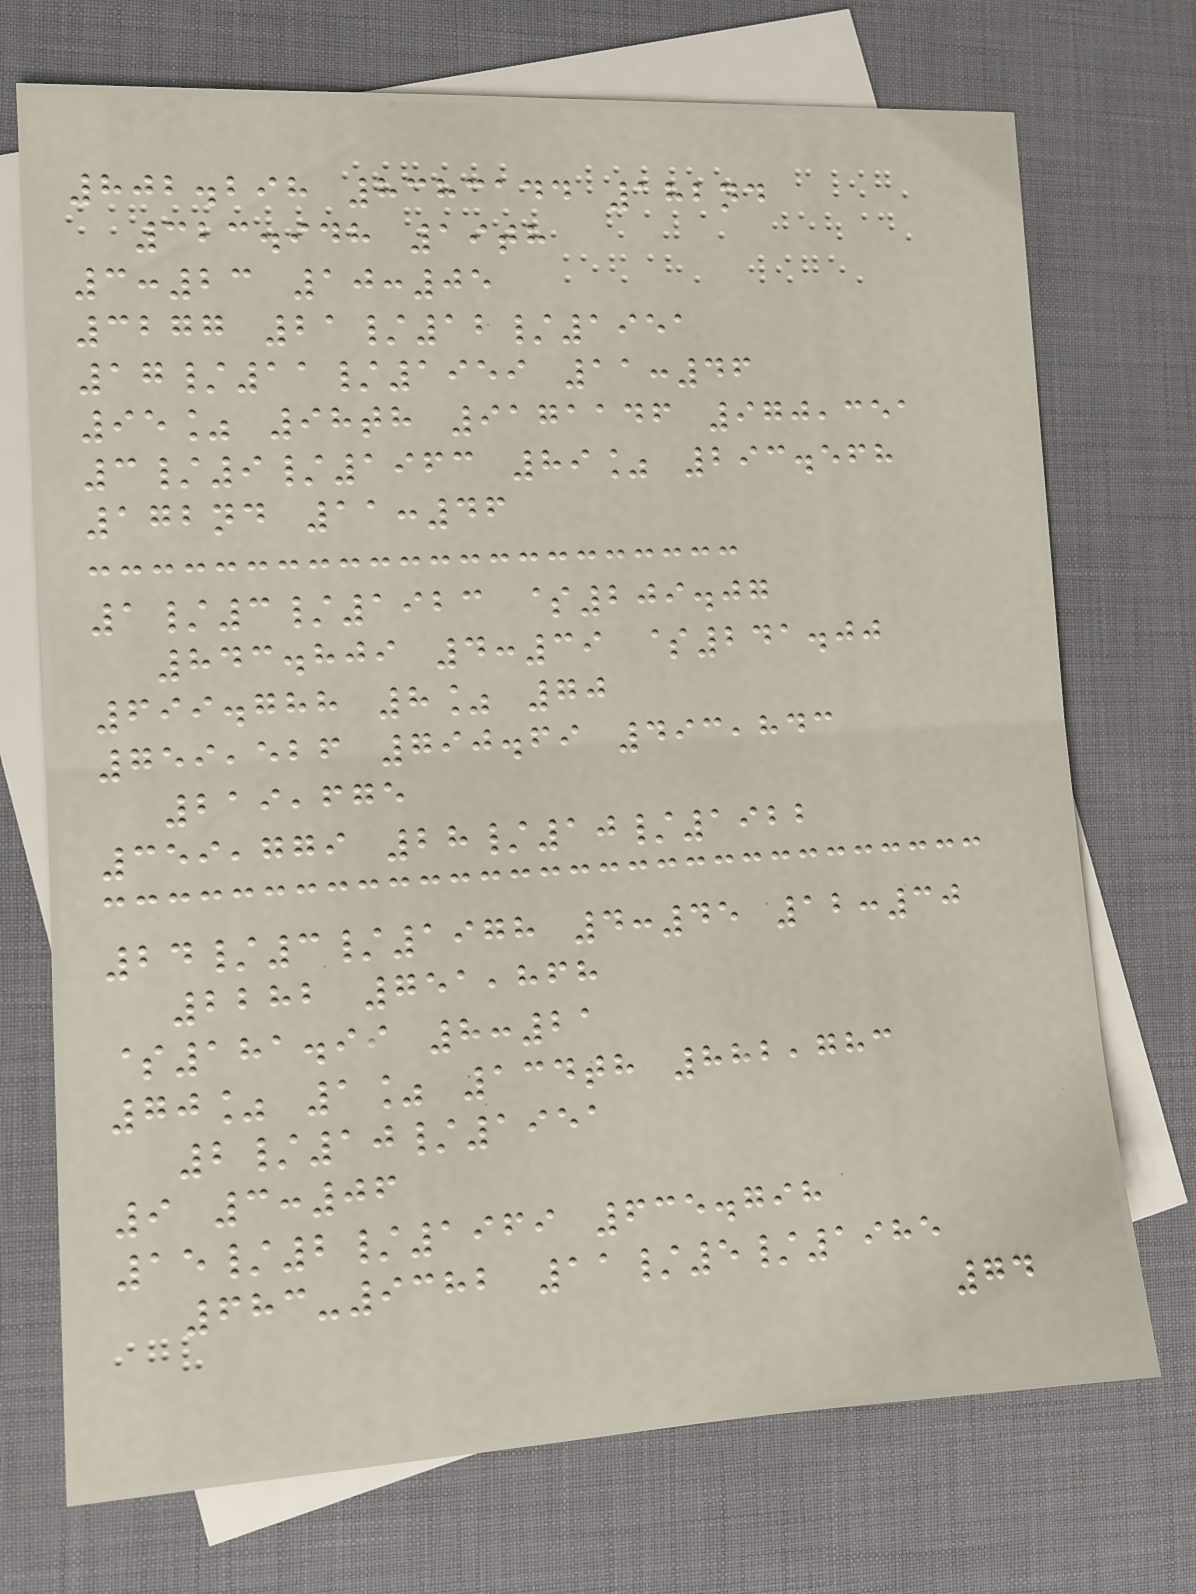802.298 8383144 182nd
323.948 19th
3:23 10:05
3277 21/12/1951
17/11/1959 11:46
95% 98th 9171146 970,351
3/9/1963 89% 293.568
172nd 11:46
1/3/1923 $209.07
843.809 4:39 $241.00
699.788 8% 70
759,526 790.69 493,843
219,675
359,779 28/10/1922
24/3/1978 4:45 12:30
2282 751,868
$181.99 8:21
70% 1% 134th 882,783
2/10/1951
9 3:06
15/2/1969 635.798
683-9382 11/5/1985
74
